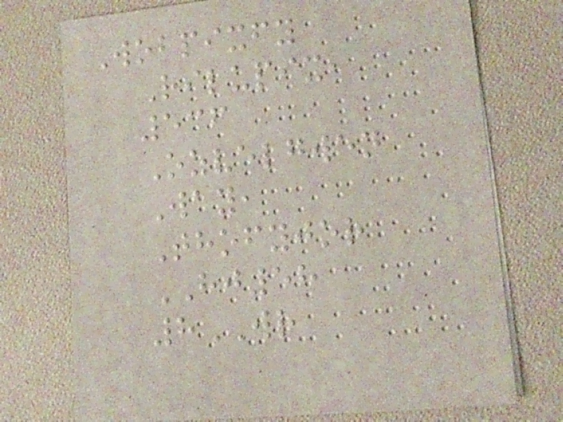Wobpixfy
Rilupix,
536
Ozvelgwen
Way,
Thofyjor
HJ58
8WR
